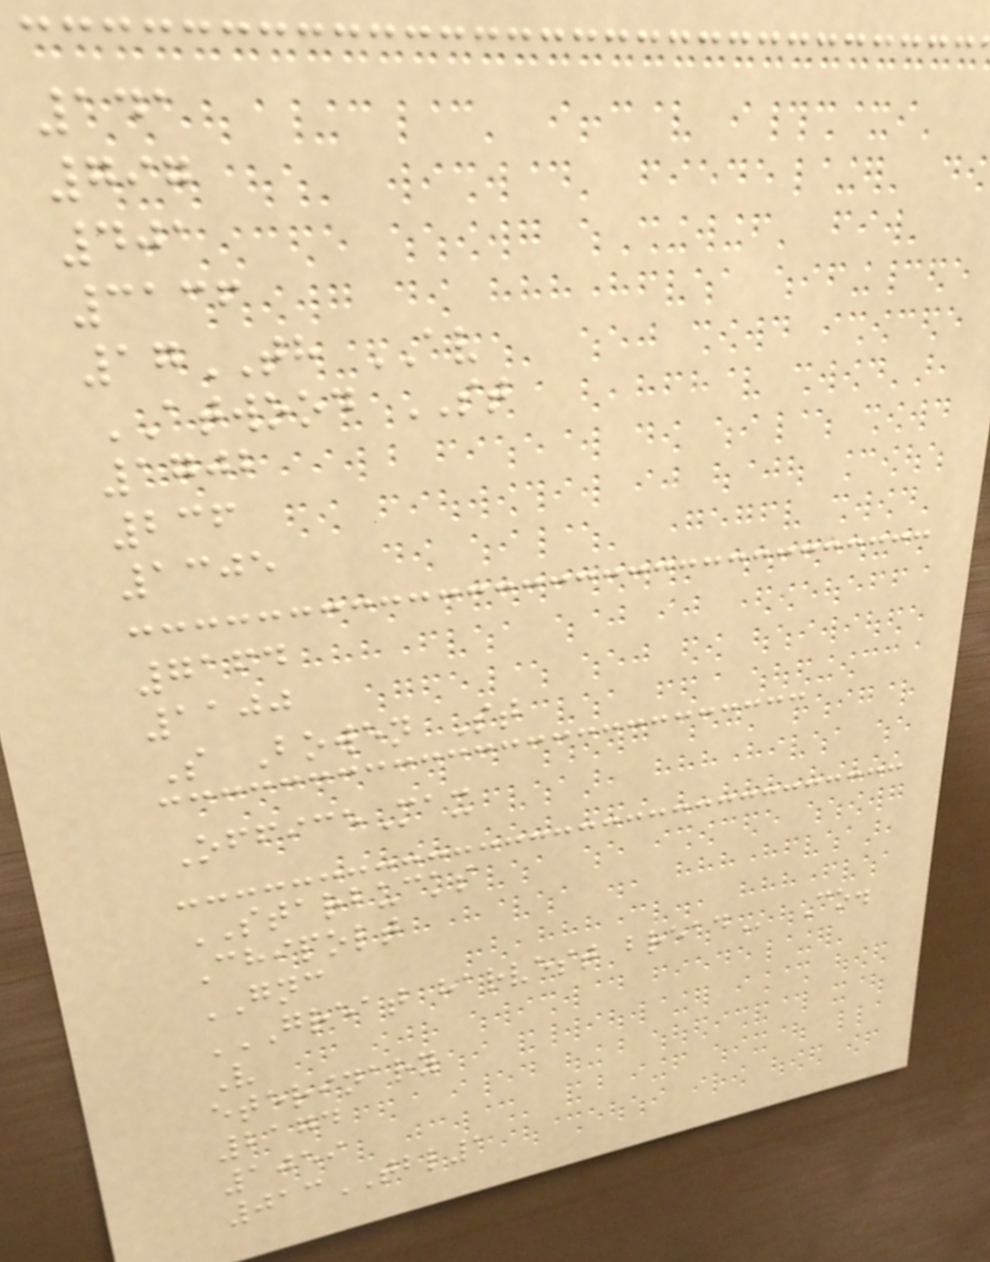141
797
401
3136
17TH AV
ATWOOD ST
1702
236
1305
7164
1100
S Bowen St
OfficeMax
STARBUCKS
Chipolt
GNC
GREAT HARVEST BREAD Co.
V
eterinary
2174
1059
013TBL1
